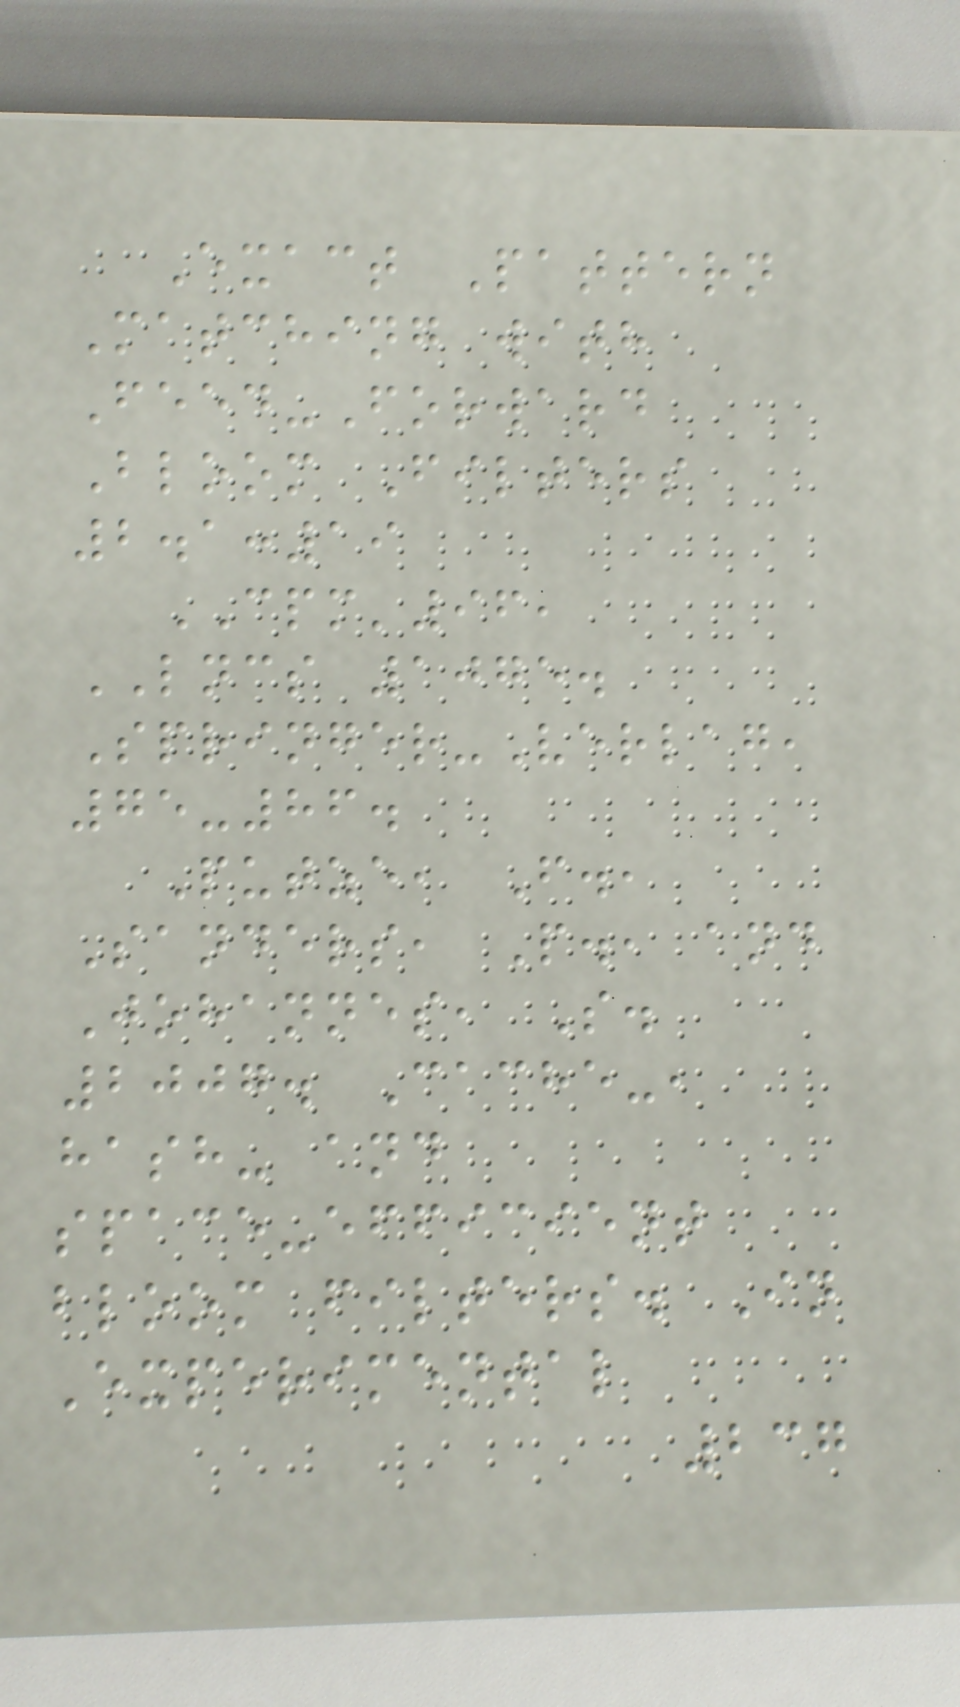Exact Pattern
Matching with
Feed-Forward
Bloom Filters
2.1:19
CPM'96,
LNCS 1075.
Springer-Verlag,
75-86.
Putze, F.,
Sanders, P., and
Johannes, S.
2007. Cache-,
hash- and
space-efficient
bloom filters. In
Experimental
237
